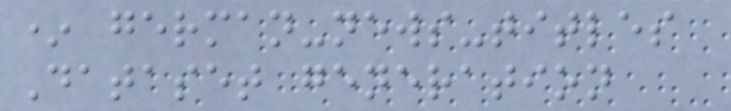* german-news-titles
Dataset generation
